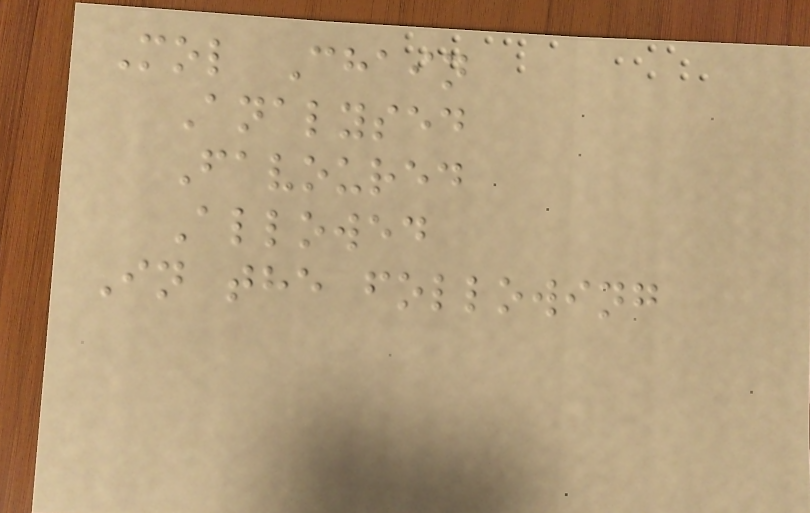Mol Chain
Analysed
Favoured
Allowed
In the following
